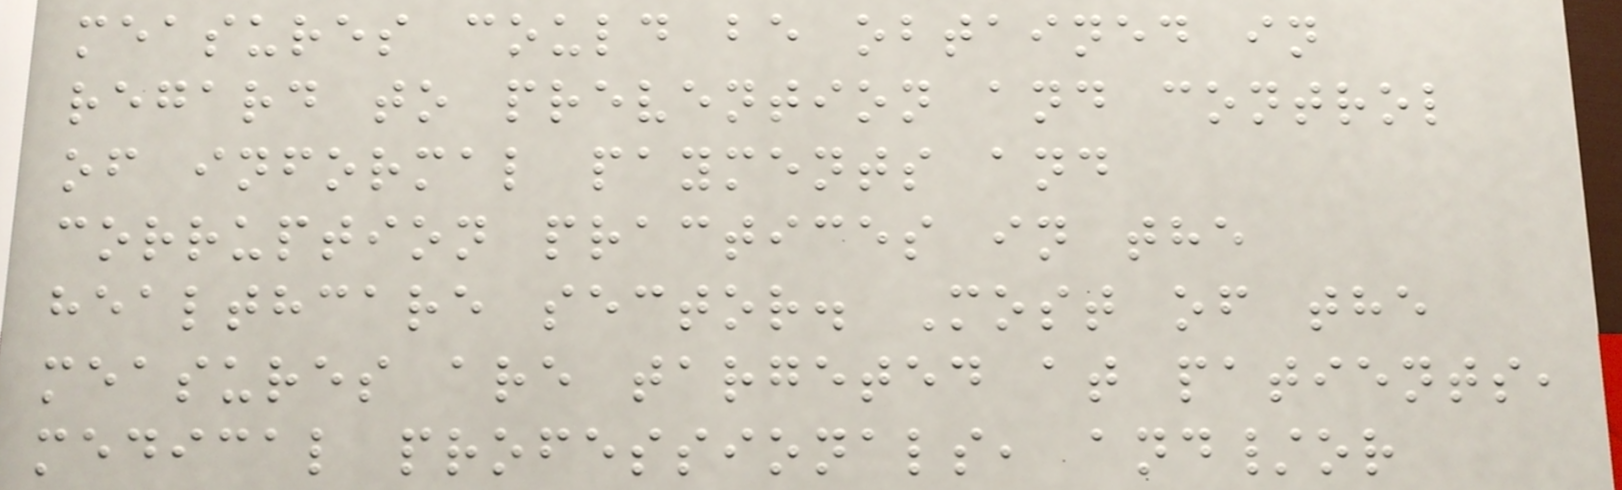measures could be obtained in
regard to prevention and control
of informal payments and
corruption practices in the
healthcare sector. Most of the
measures are targeted at patients,
medical professionals, and/or
